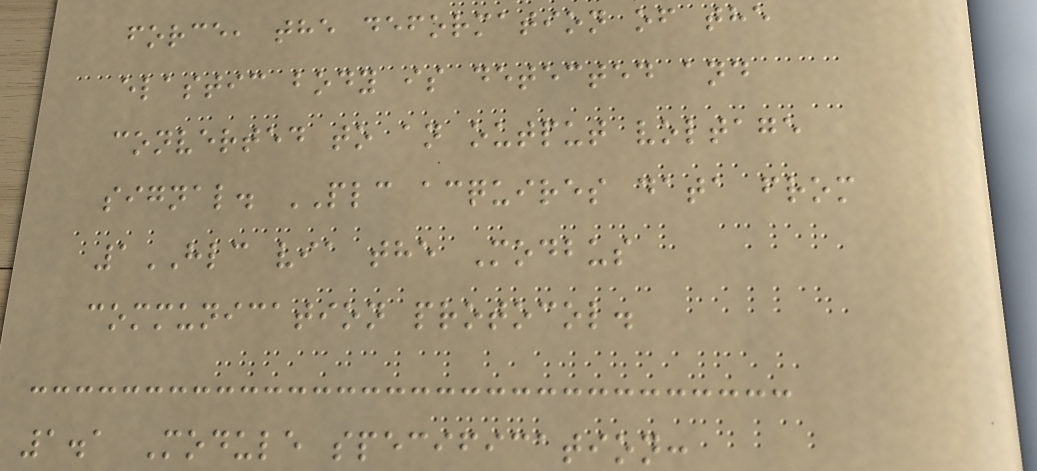force, the deformation of the
elastic body is detected and
converted to an output voltage
signal. PLC acquires data from
1HLC via the Modbus
communication protocol.
1.1 Module specification:
